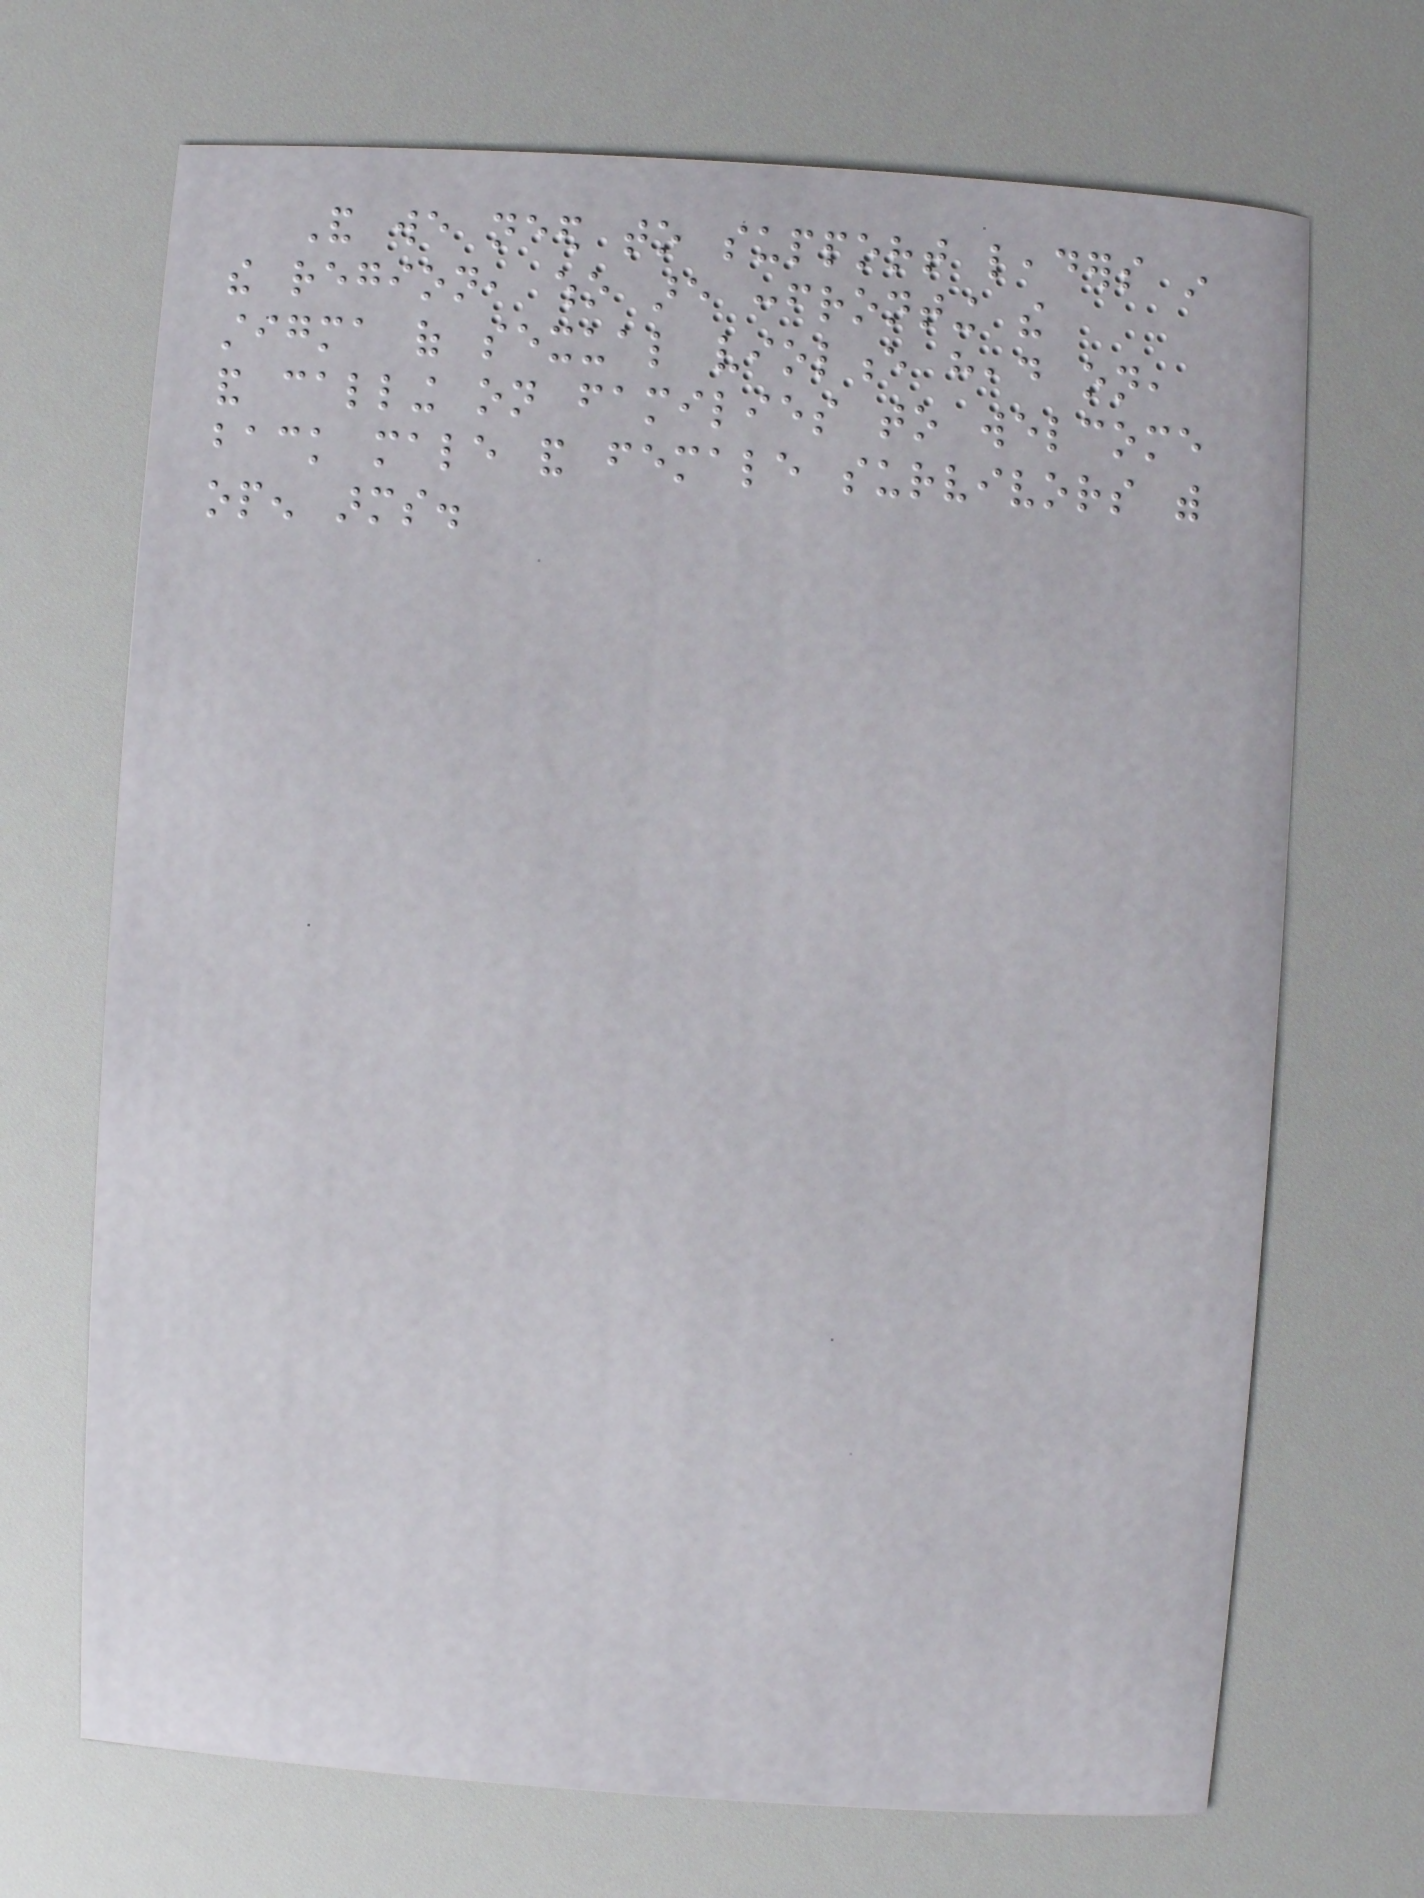And we need to support leaders in
the region, who are confronting the
stigma of sexual violence head on,
and calling on families to welcome
back male and female survivors with
open arms.
